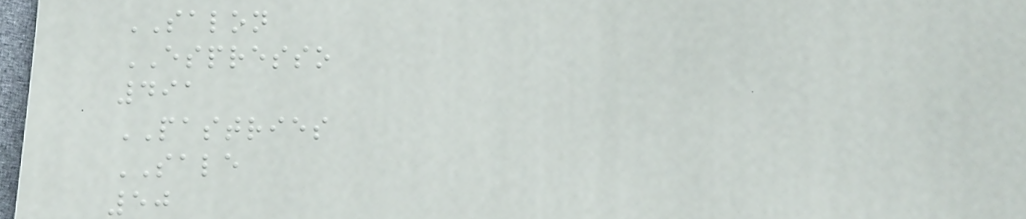SALON
ESPRESSO
491
PASTRIES
SALE
50
